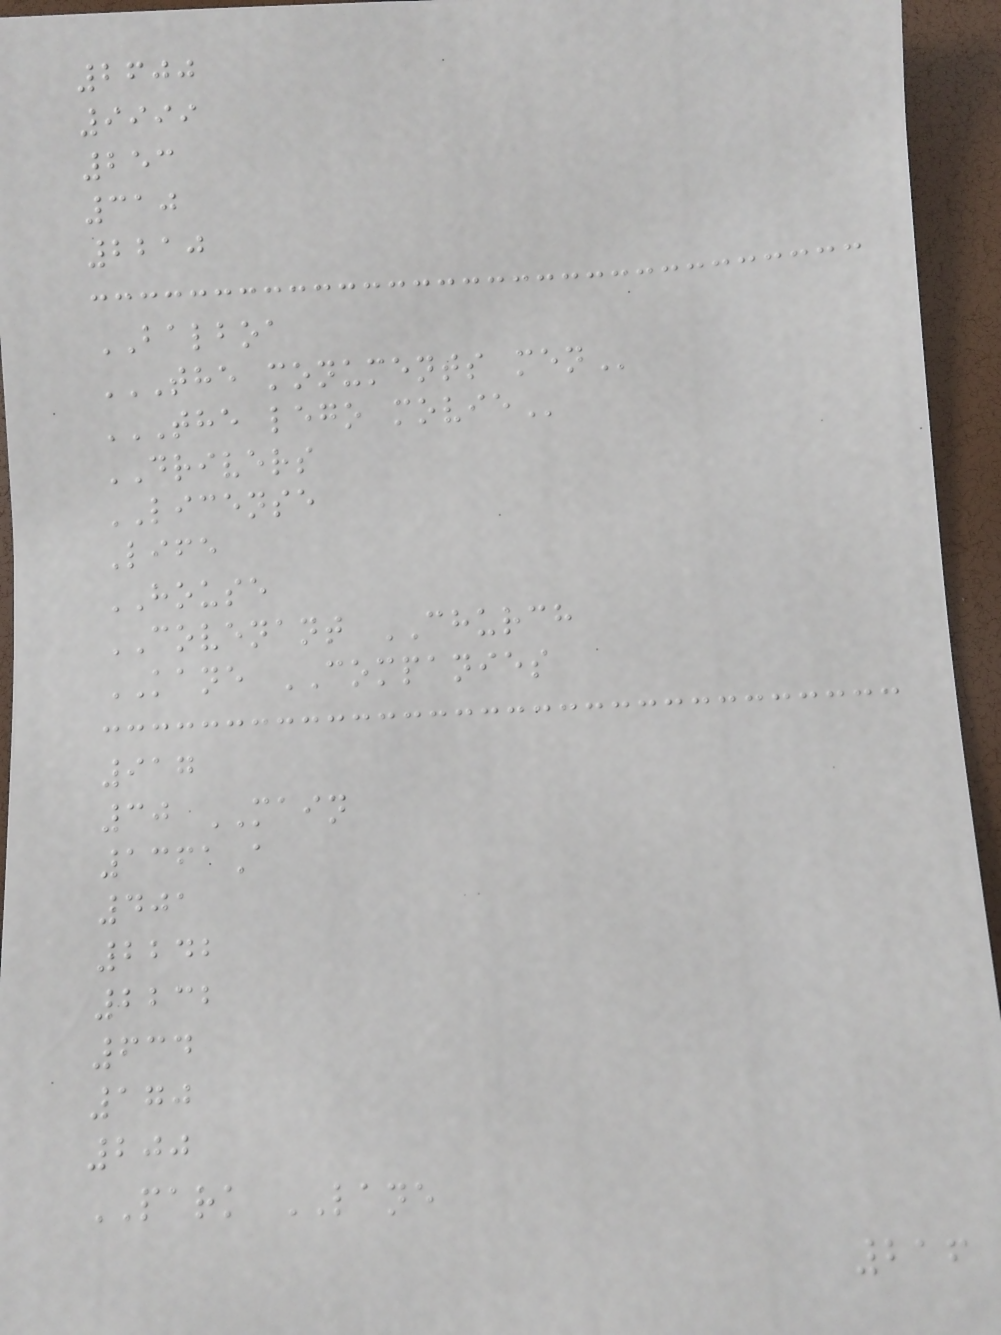2600
9999
253
310
2210
BALBOA
THE MONUMENTS MEN
THE LEGO MOVIE
DRIVERS
LICENSE
Life
HOUSE
COVENANT CHURCH
KANE COMPANIES
917
30 MAIN
1361A
401
2242
2232
634
170
200
PARK LANE
216
